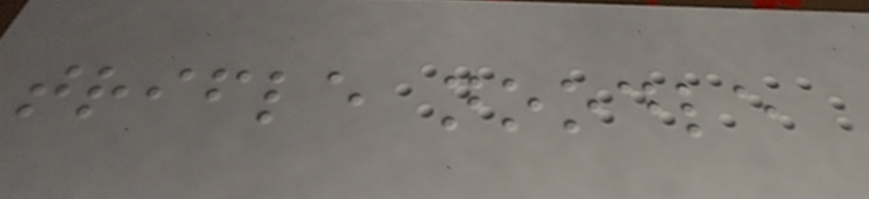trifle noodle
